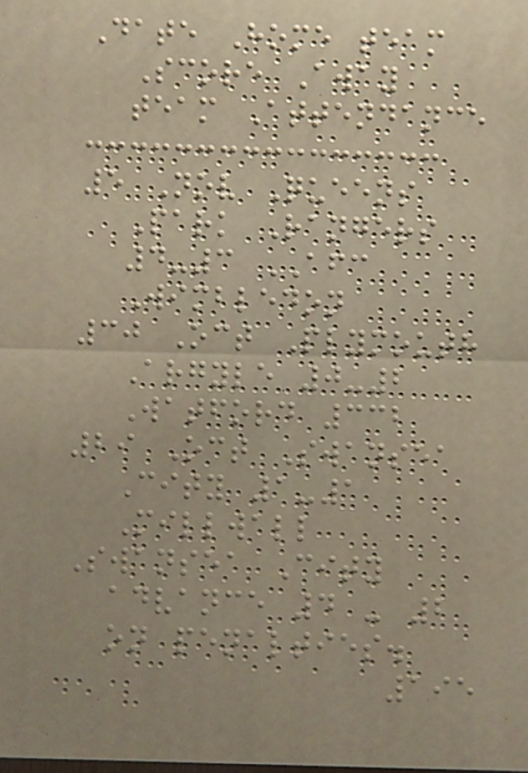Date Home team
Score Away
team Attendance
5 Nov Queens
Park Rangers
4-3 AFC
Wimbledon
30 Oct Plymouth
Argyle 0-2
Watford 332
29 Oct Swansea
City 1-1
Millwall
Swansea City
advance 4 - 2
on penalties.
195
